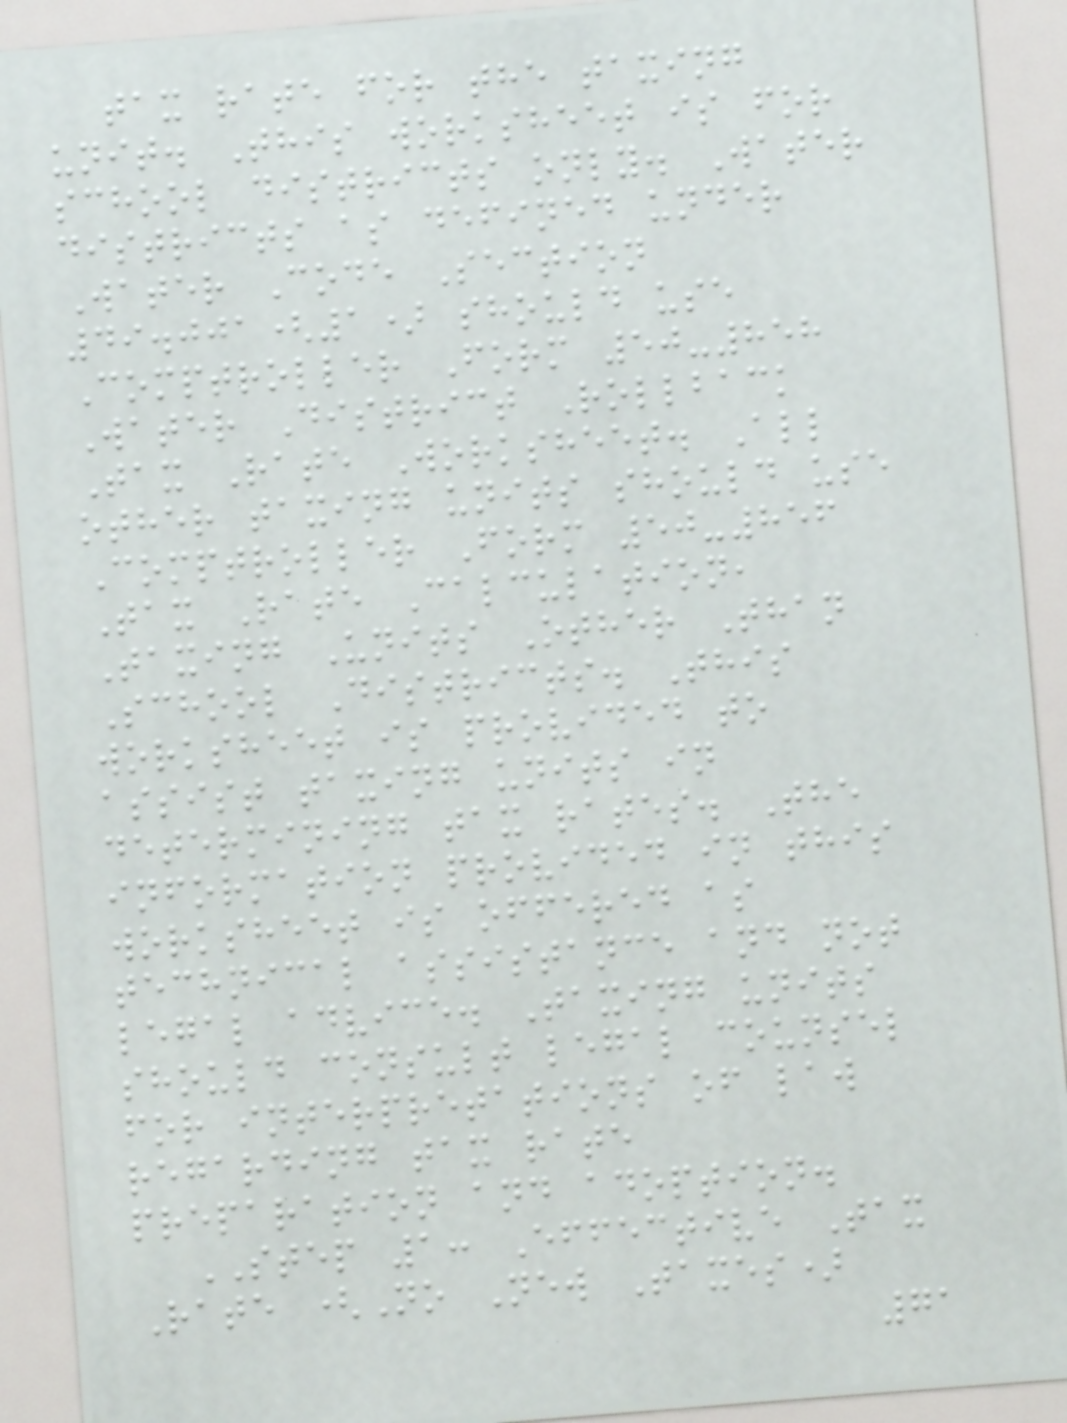tax rate for the taxing
unit. This worksheet is for
school districts only. Water
districts as defined under
Water Code Section
49.001(1) should use
Comptroller Form 50-858
Water District Rollback
Tax Rate Worksheet. All
other taxing units should use
Comptroller Form 50-856
Tax Rate Calculation,
Taxing Units Other Than
School Districts. This
worksheet is provided to
assist taxing units in
determining tax rates. The
information provided in this
worksheet is offered as
technical assistance and not
legal advice. Taxing units
should consult legal counsel
for interpretations of law
regarding tax rate
preparation and adoption.
STEP 1: Effective Tax
Rate (No New Taxes)
71
